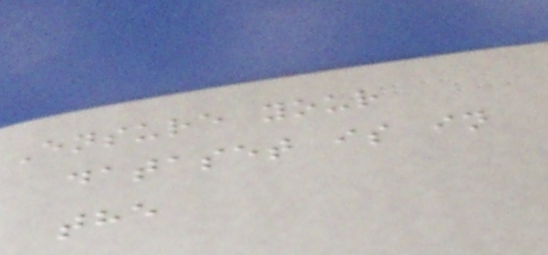Ensure your
dataset is in
the
